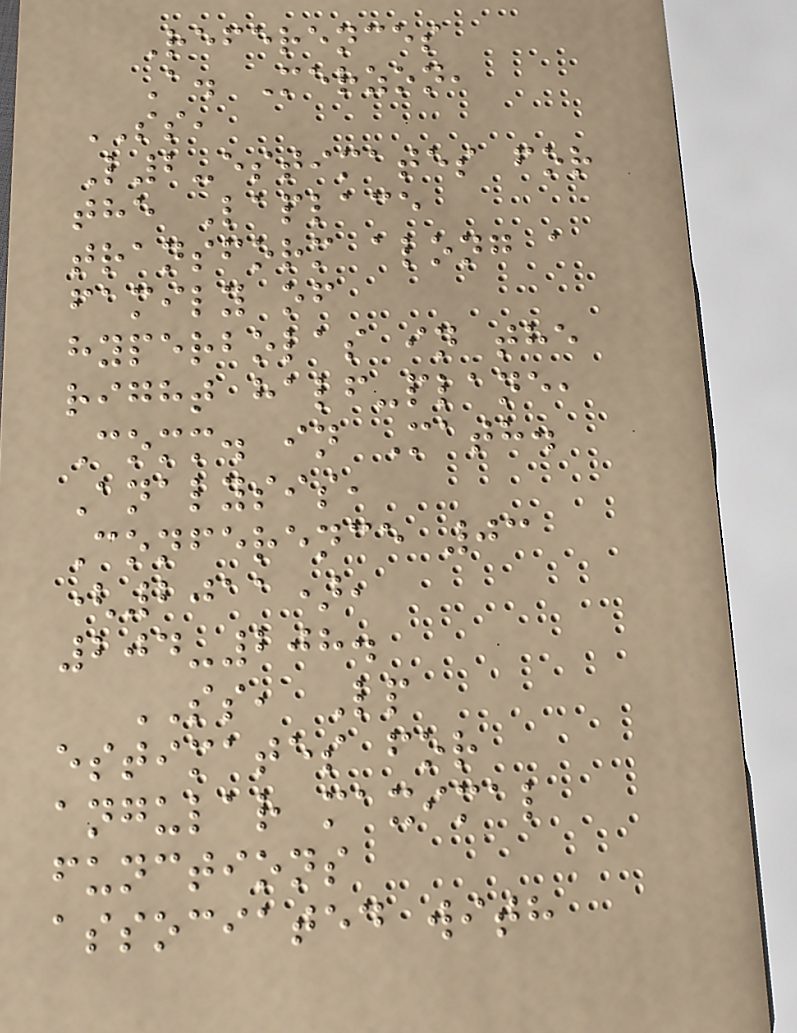References
A. Merzon,
SS,
L2-estimates for
the Laplace
transform along a
family of
hyperbolas in the
right half-plane,
Comm. in Math.
Analysis,
Conference 03
(2011),
204-208.
SS, Lp
estimates for
angular maximal
functions
associated with
